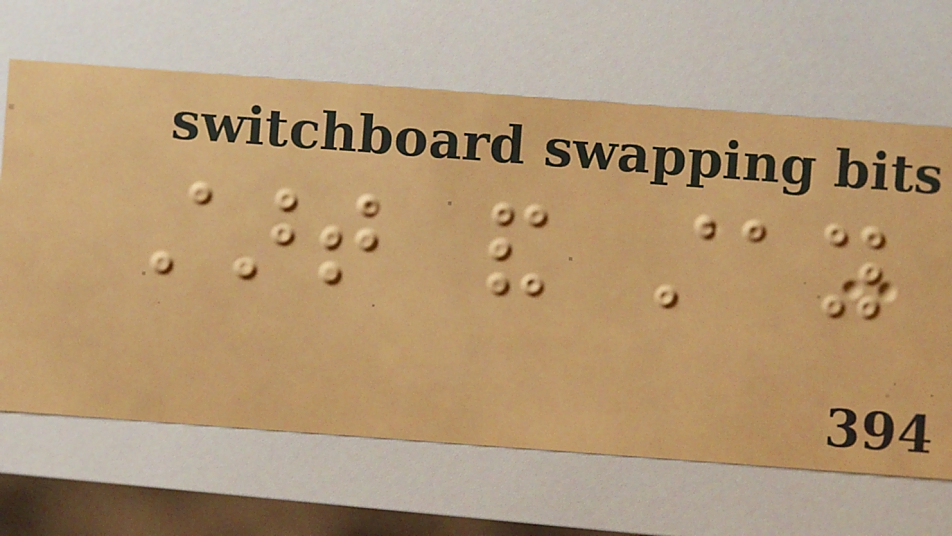start and stay
